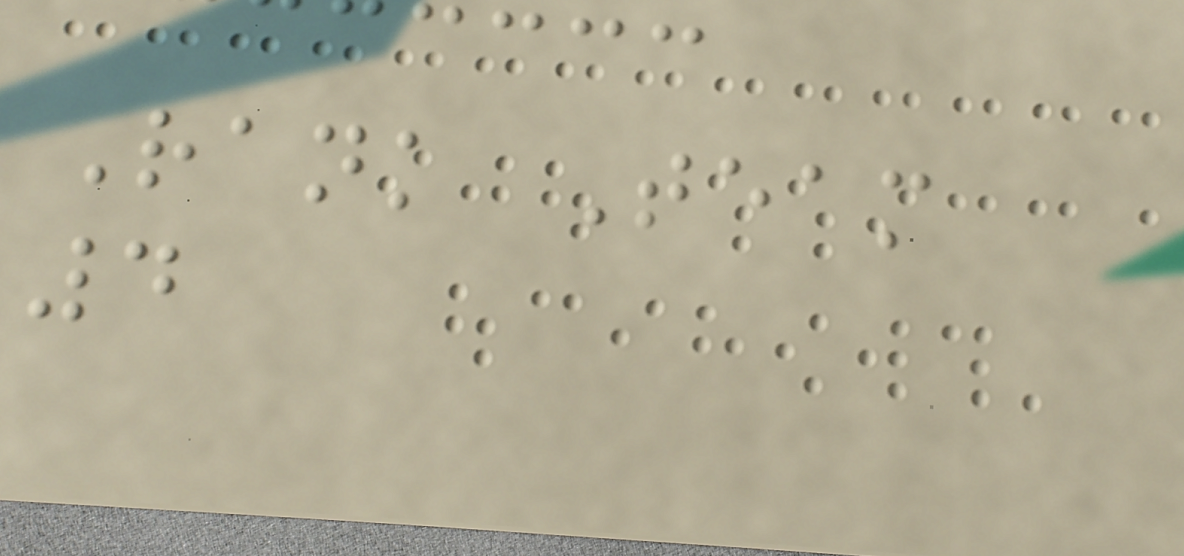Rank Team
4
